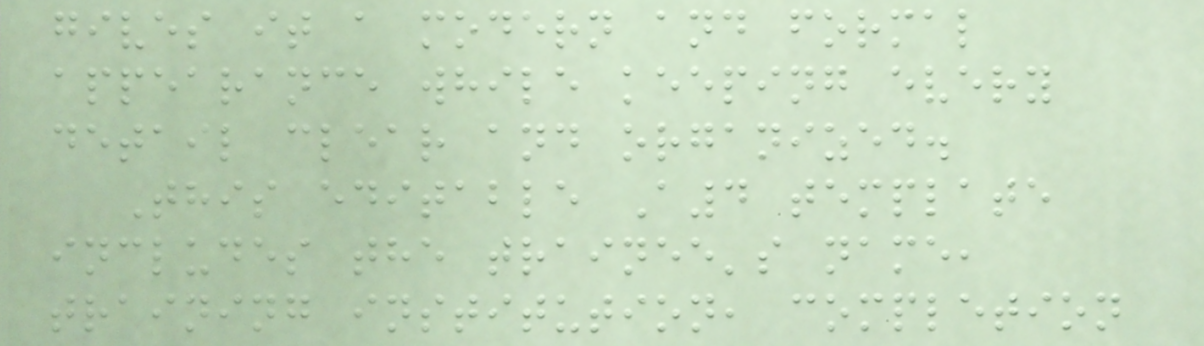gives it a modern and formal
appearance while keeping every
detail clear and organized.
This editable A4 template
includes the trainee's name,
training institution, completion
